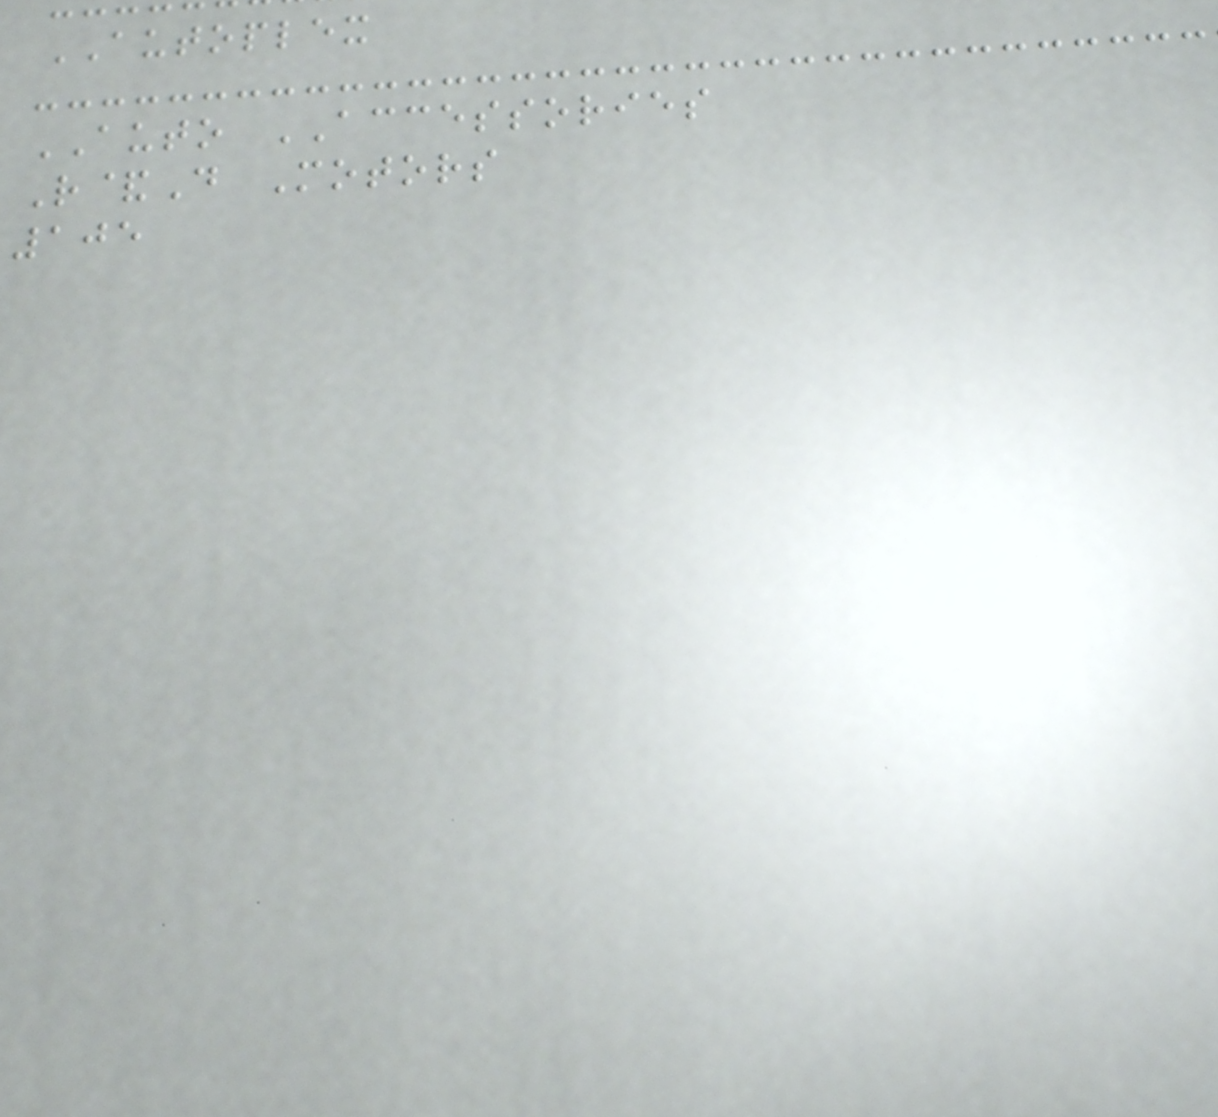AUTOPLEX
AUTO ACCESSORIES
R&D Motors
105
